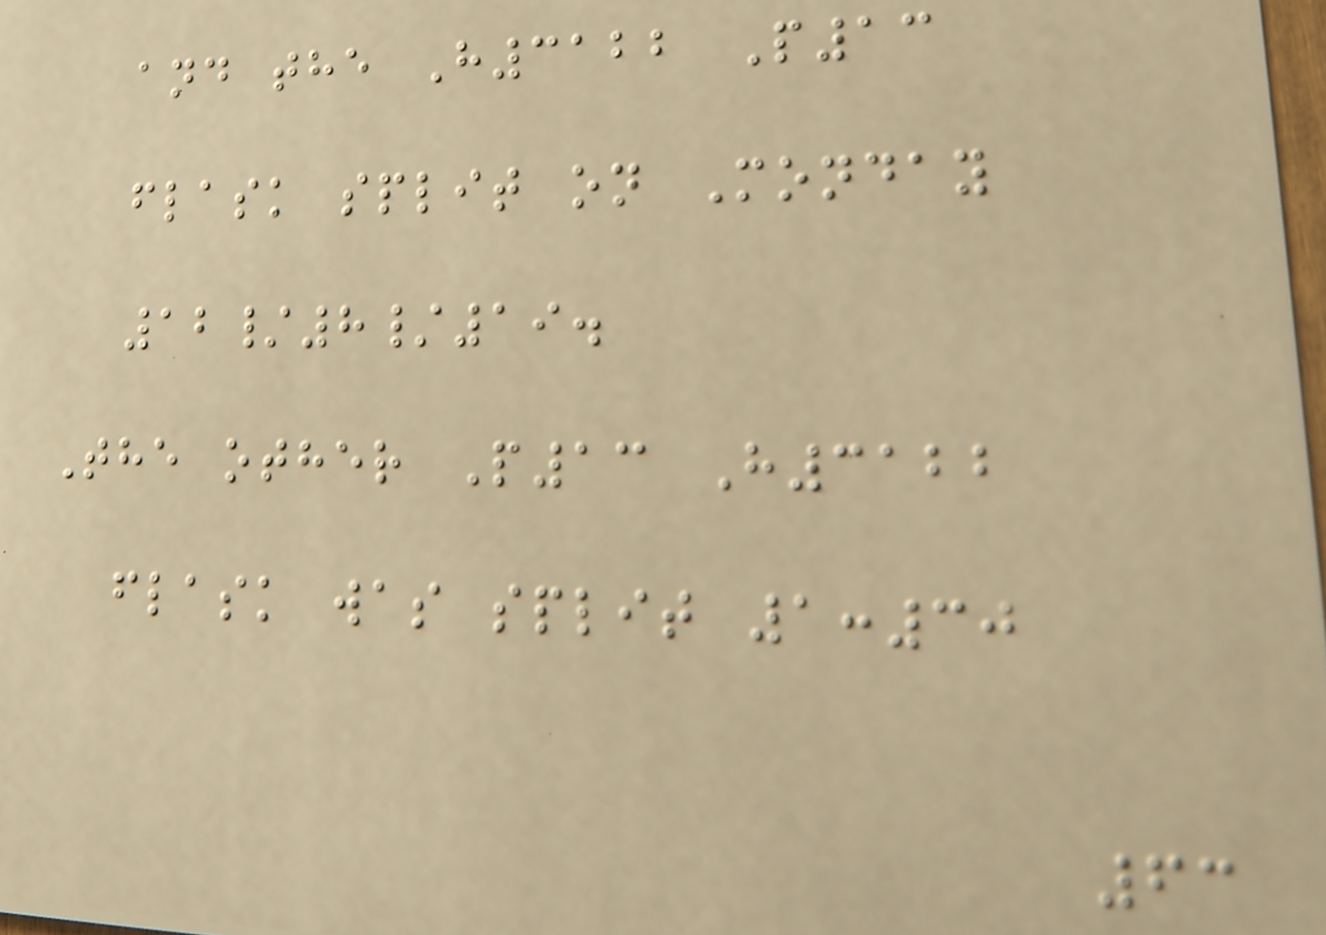and the H3122 P13
flask split on Monday
12/8/19.
The other P13 H3122
flask was split 1:30
63
